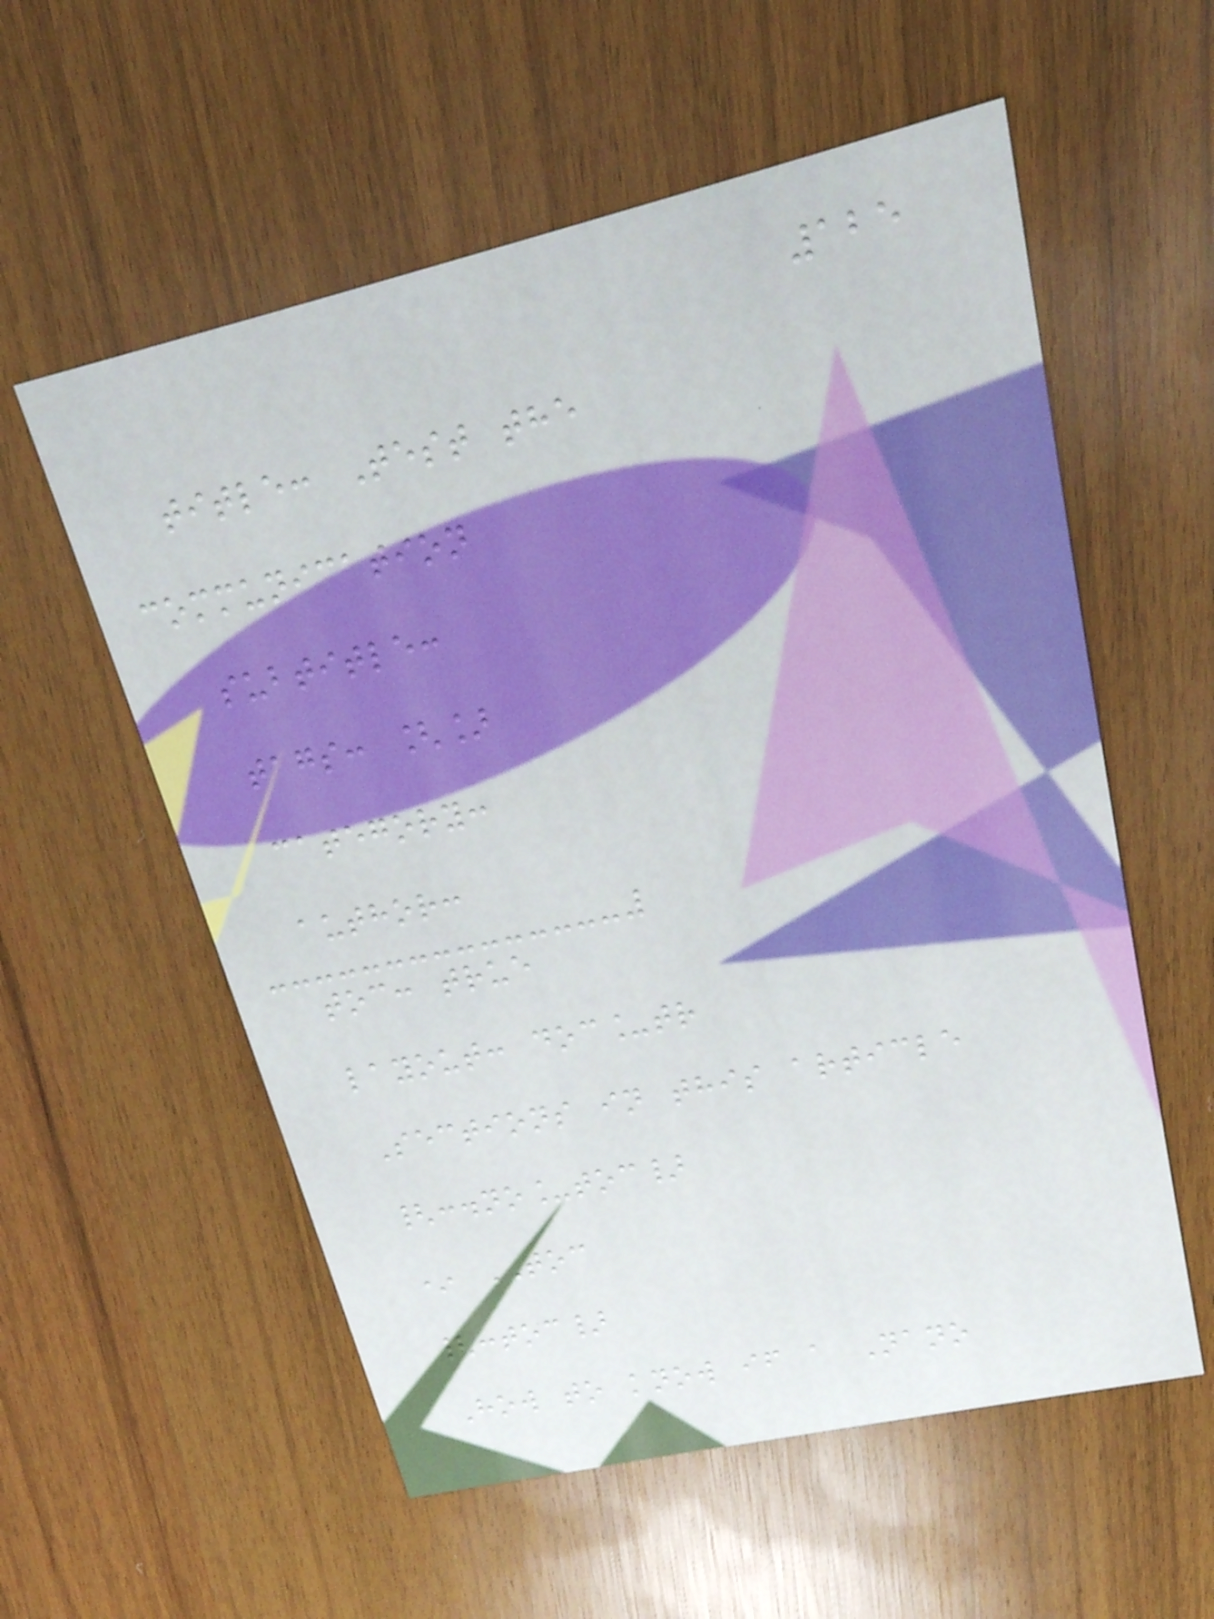125
title: Test the
communication
subtitle:
tags: []
category:
author:
toc: true
layout: doc_tr
Sections in this article
{:.no_toc}
* TOC
{:toc}
How to know if a Nano
